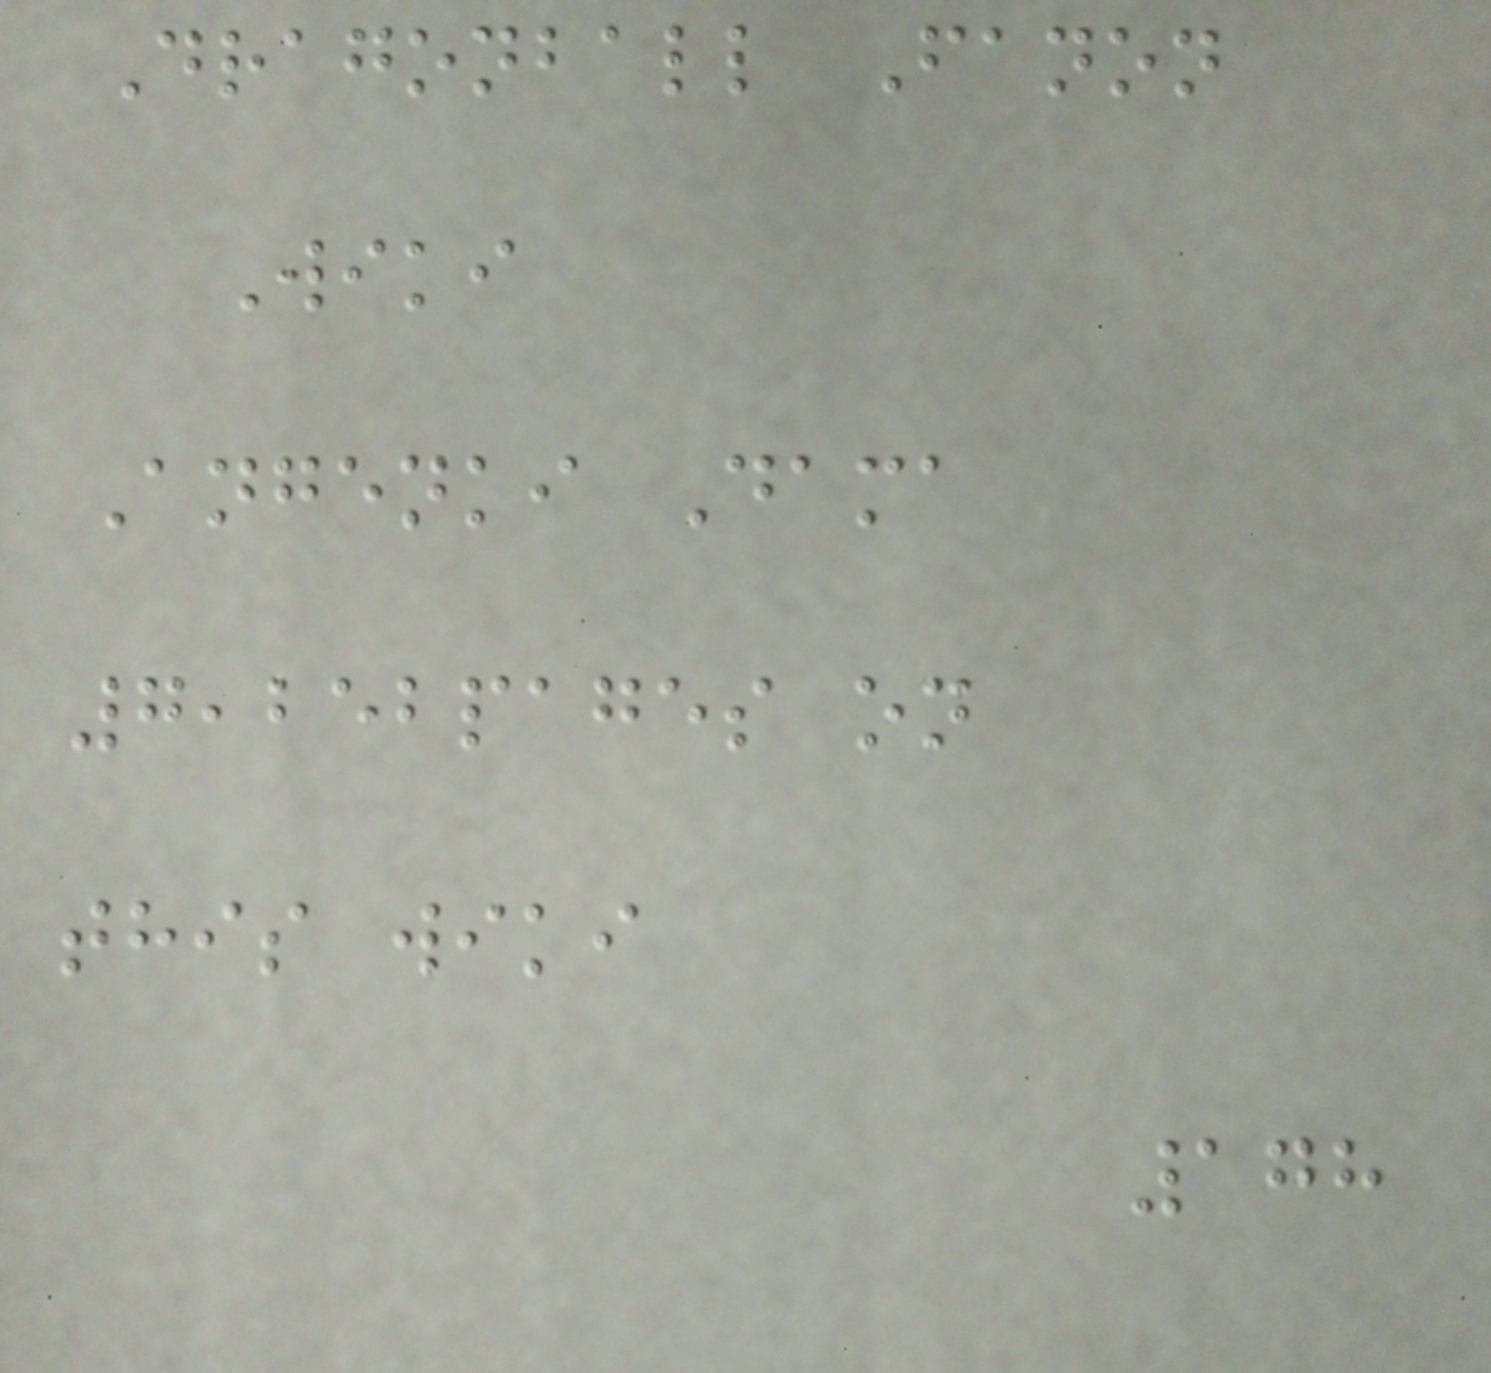Dragonball Fanon
Wiki
Angenki Dama
7,252pages on
this wiki
178
